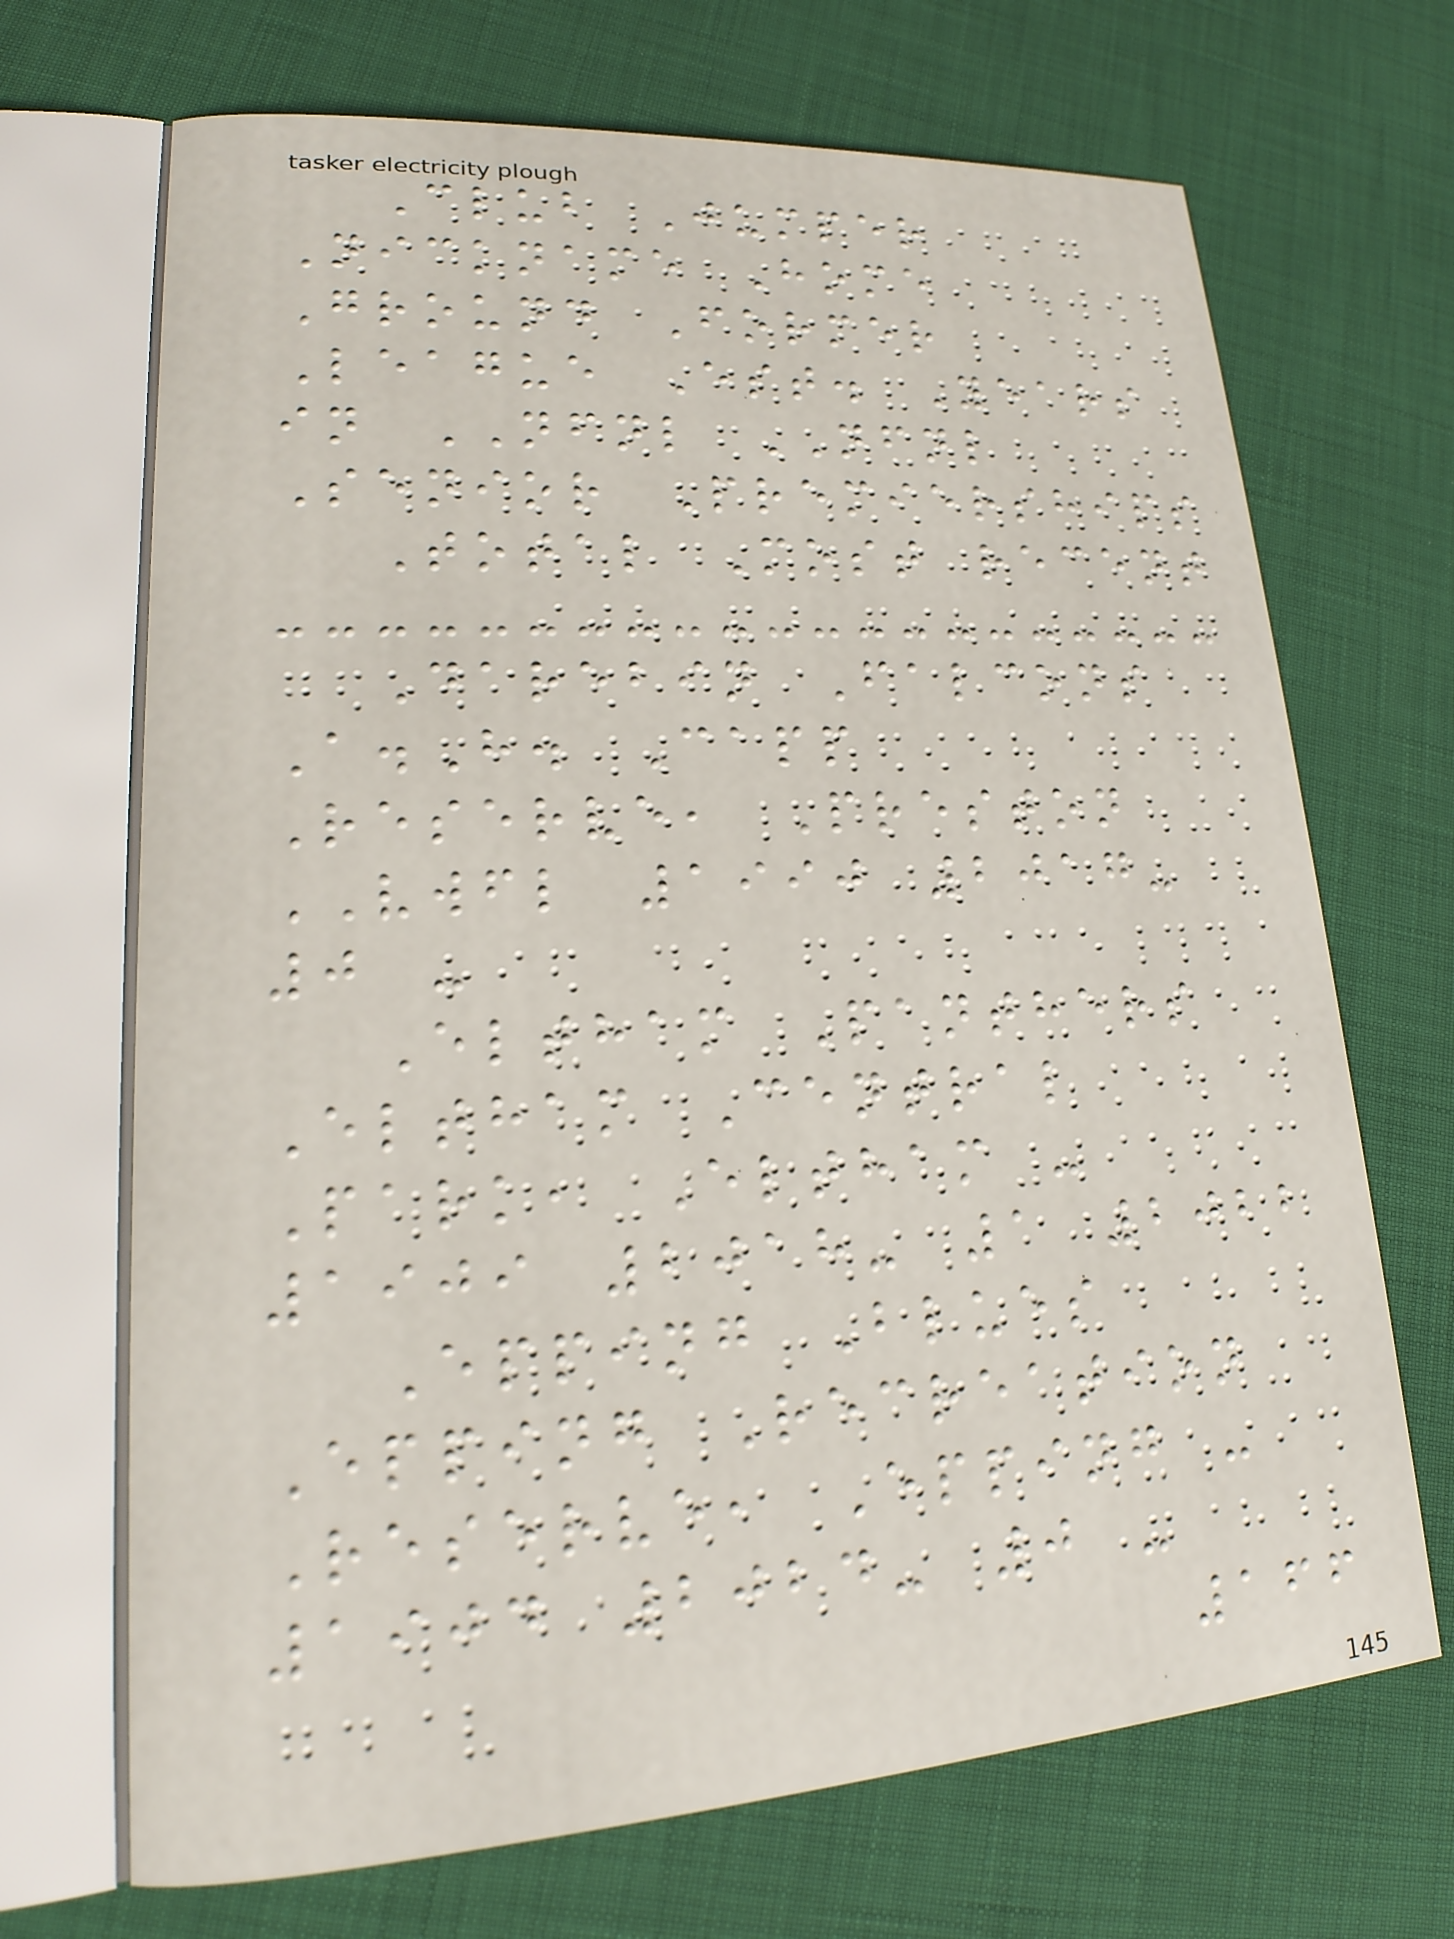Club Jumper
Nickname Home
Ground Former
League Est. Years
in NFNL NFNL
Senior Premierships
Total Most recent
Darebin Falcons
A.H. Capp
Reserve, Preston
VWFL 1990 2017-
0 -
Eltham Panthers
Eltham Central
Park, Eltham -
1909 2018- 1 2022
Epping Blues
Epping Recreation
Reserve, Epping -
1904 2024- 0 -
166
